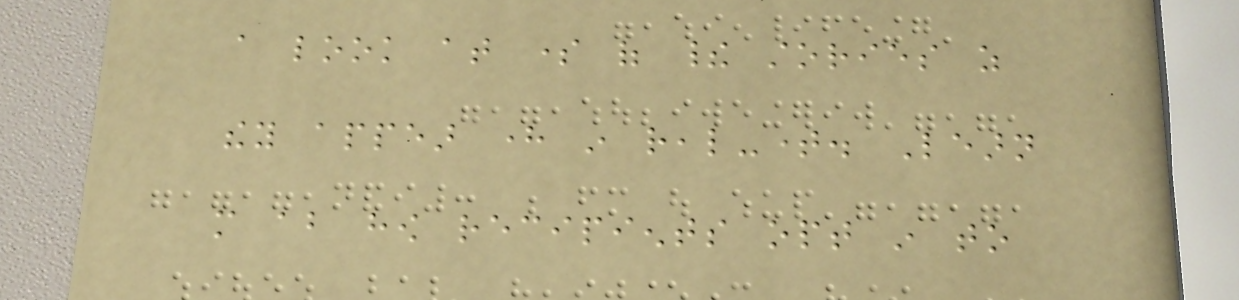a look at some of their stories as
they appear here in real-time. Learn
more about how recipients opt in to
